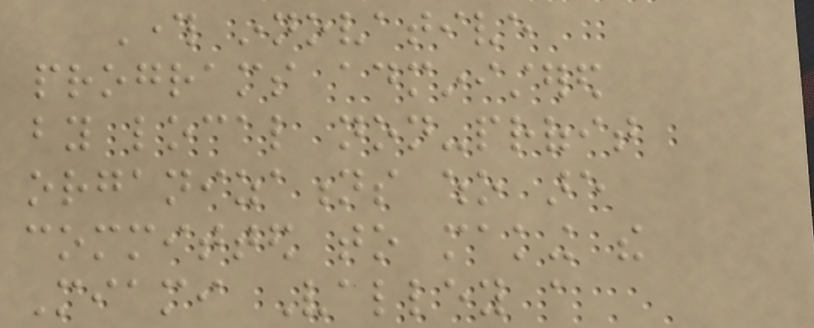Through innovative
programs administered
by local non-profit
organizations who are
committed to making the
Miami Valley a
